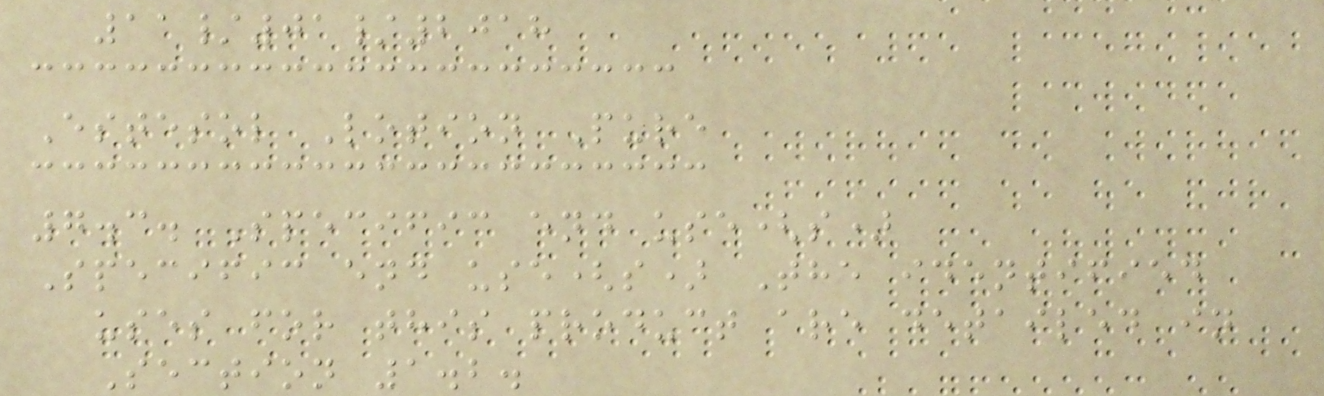11/01/2018
Estesol Lotion Pure
7.3. Specific end use(s)
Specific end use(s) The identified
uses for this product are detailed in
Section 1.2.
